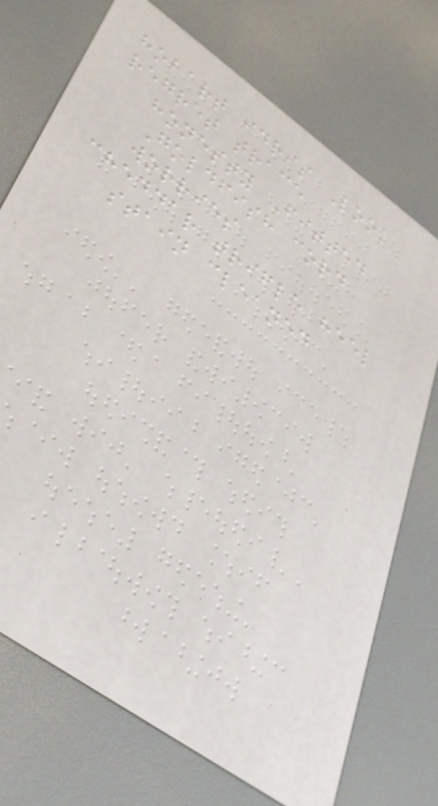hobart idris Look
regret trace
honesty Fitted
Goldfish cord
worries
cheddar trifle heel
stain cleaned
